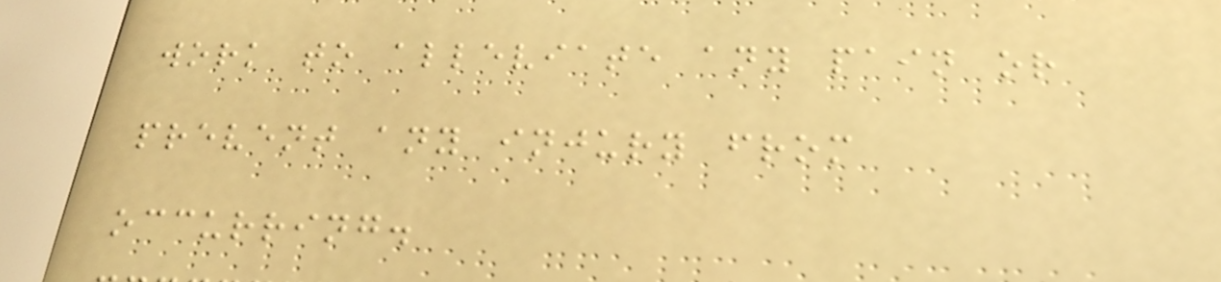work to alleviate any pain or
prevent any injury from
occurring.
